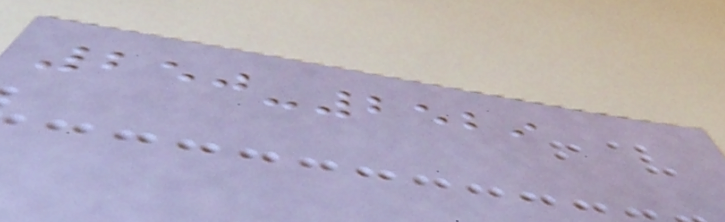250-2529
